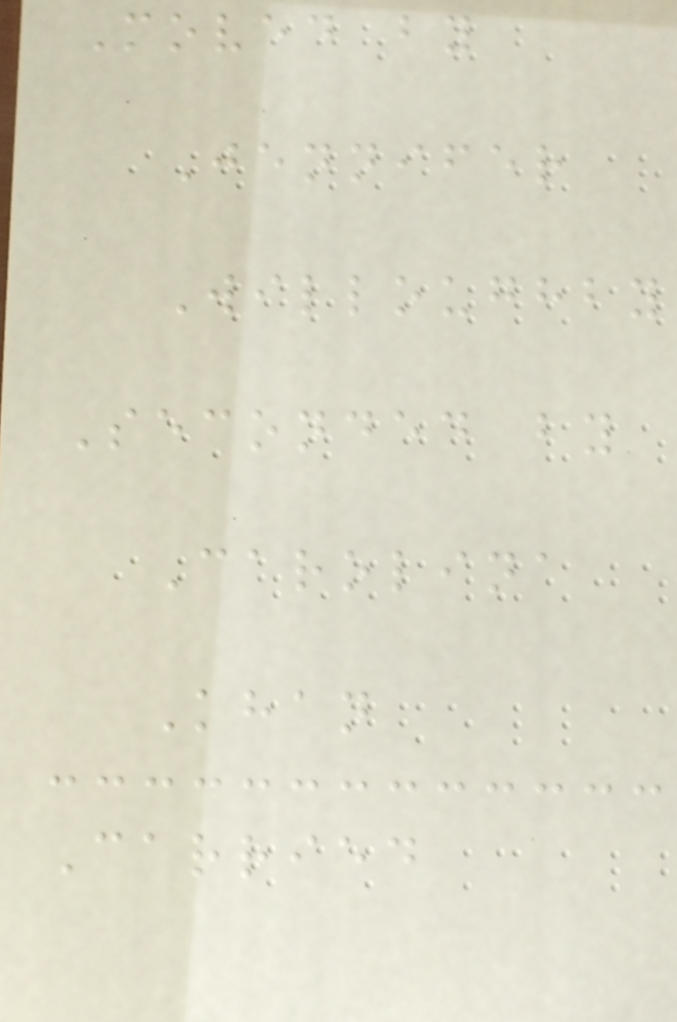Moved by
Jennifer
Willoughby
Seconded by
Carolina
Khan
Carried
